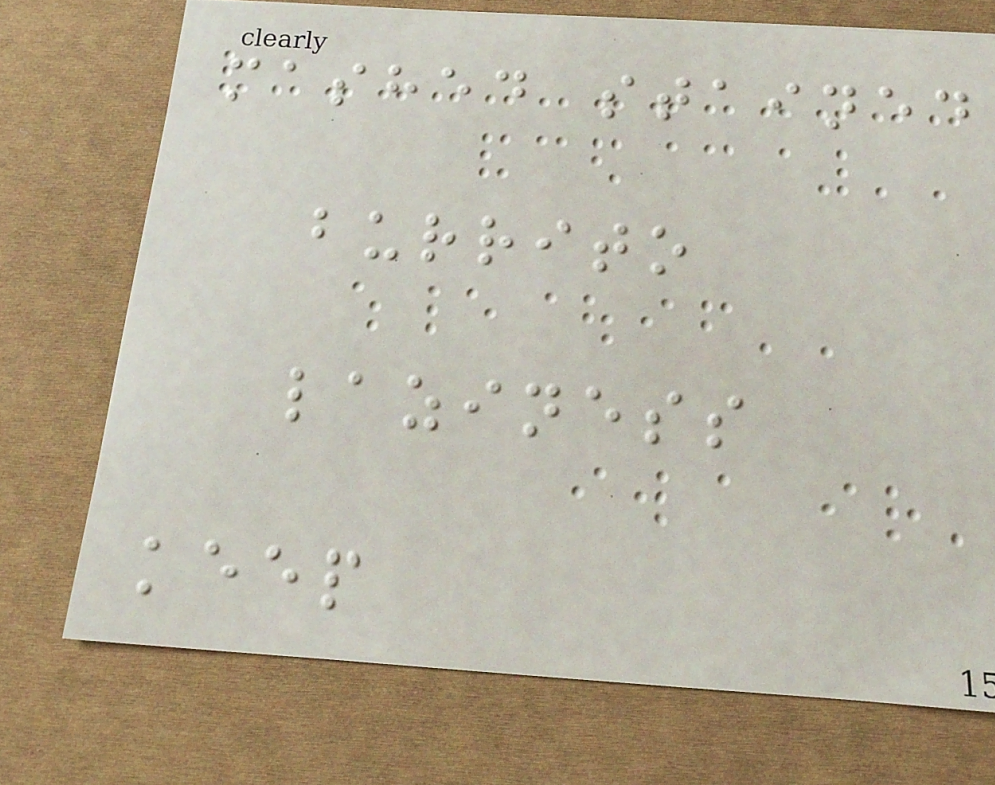mashed stained
burrito
laziness
keep
